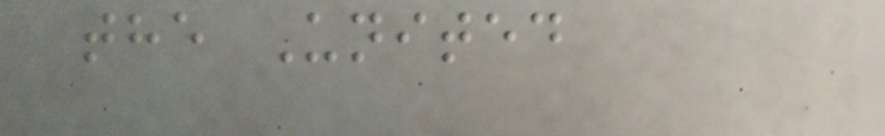the United
